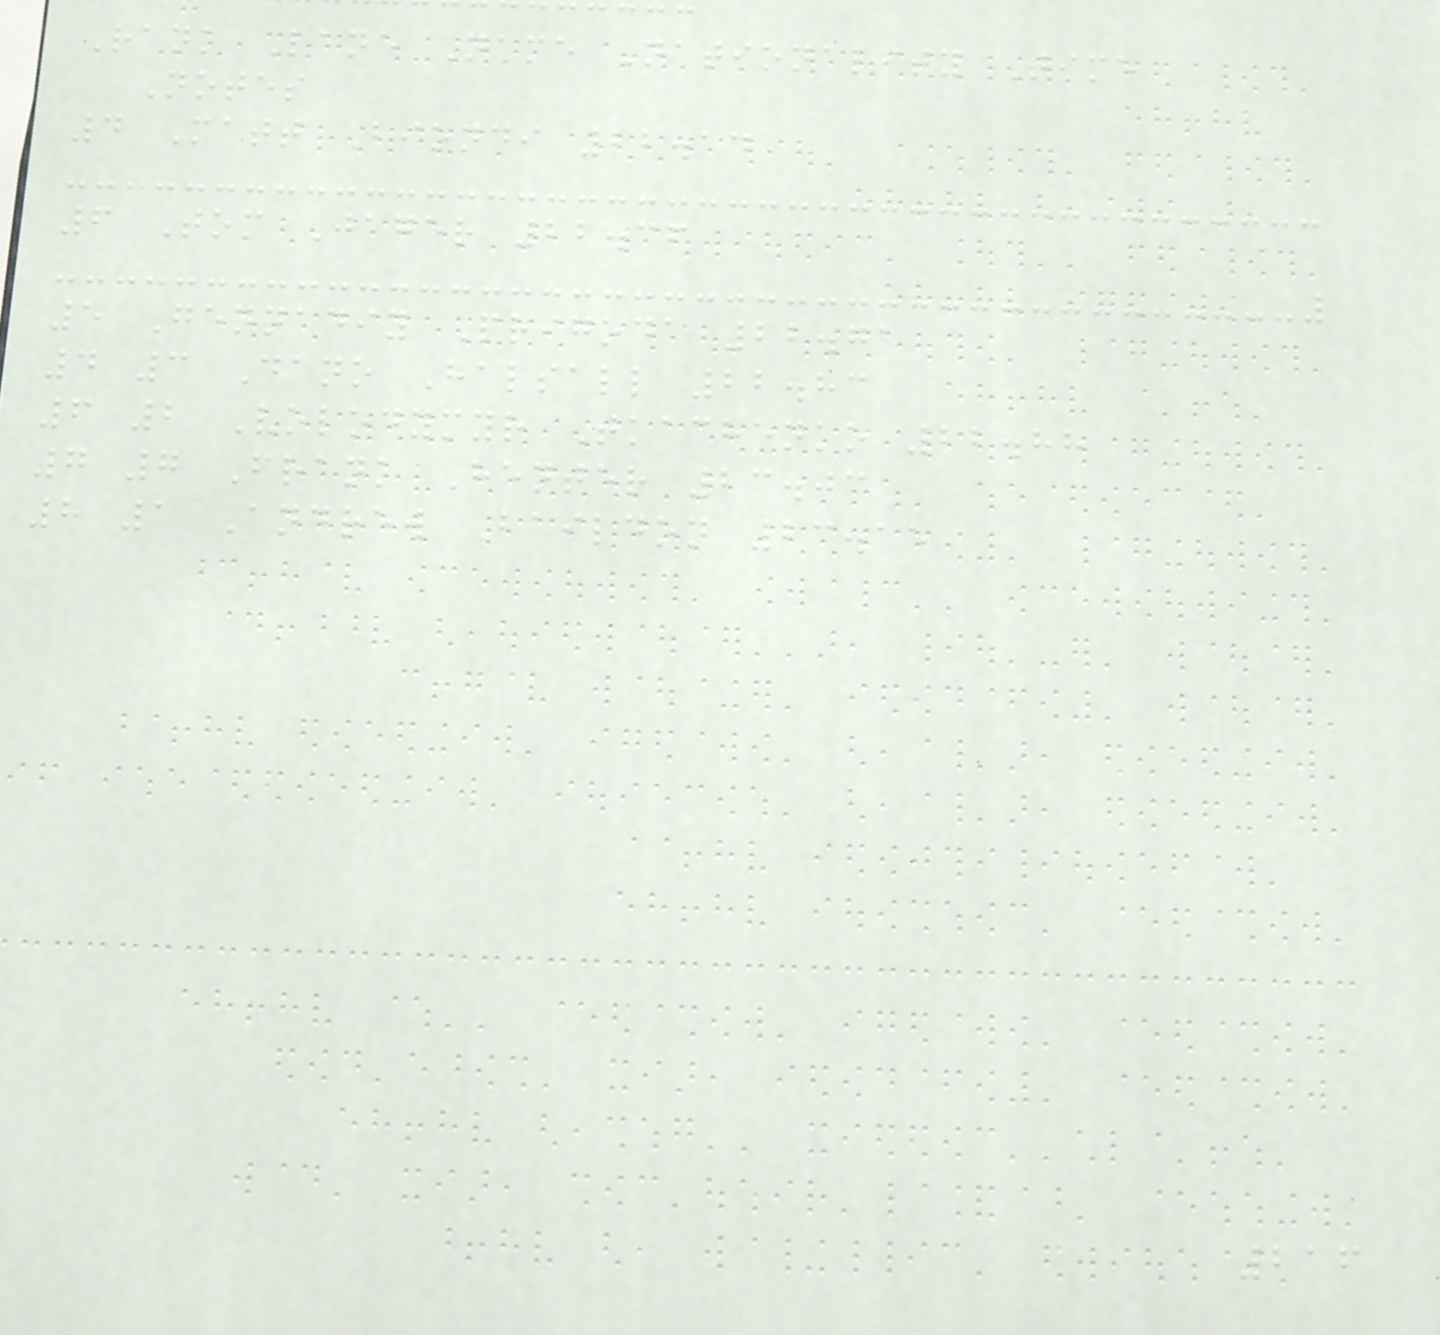Rank Lane Name Nationality Time
Notes
4 Matt Biondi 22.14
6 Tom Jager 22.36
5 Gennadiy Prigoda 22.71
4 3 Dano Halsall 22.83
6 2 Volodymyr Tkachenko 22.88
7 7 Frank Henter 23.03
8 1 Andrew Baildon 23.15
216
